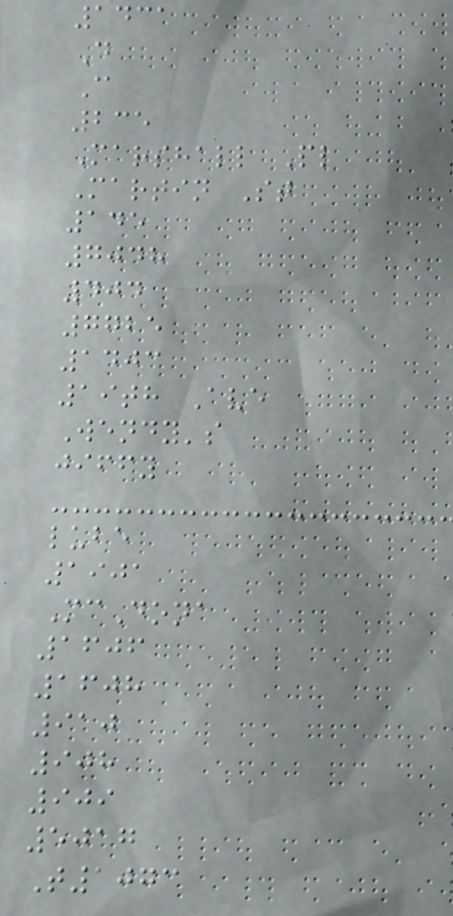1431
D
C
235
Marshall Pl
Martin St
145
7048
404
7725
1403
19th Ave
Wendy's
jiffy
lube
1901
McDona
1606
1608
910
908
909
5017
T1073
